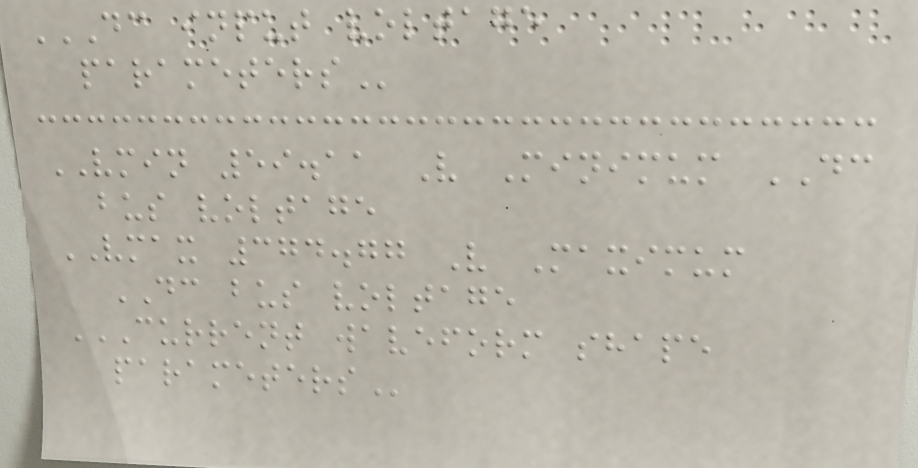DC INPUT VOLTAGE
PARAMETERS
VMIN 59.11 V Minimum DC
bus voltage
VMAX 374.77 V Maximum
DC bus voltage
CURRENT WAVEFORM SHAPE
PARAMETERS
